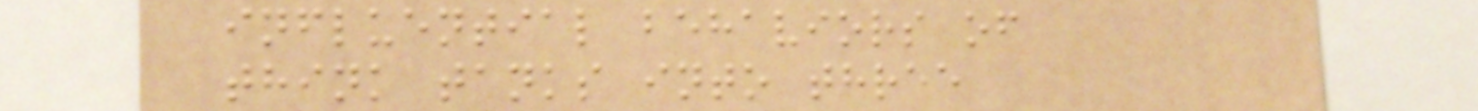influential behaviors of
think tanks into three
